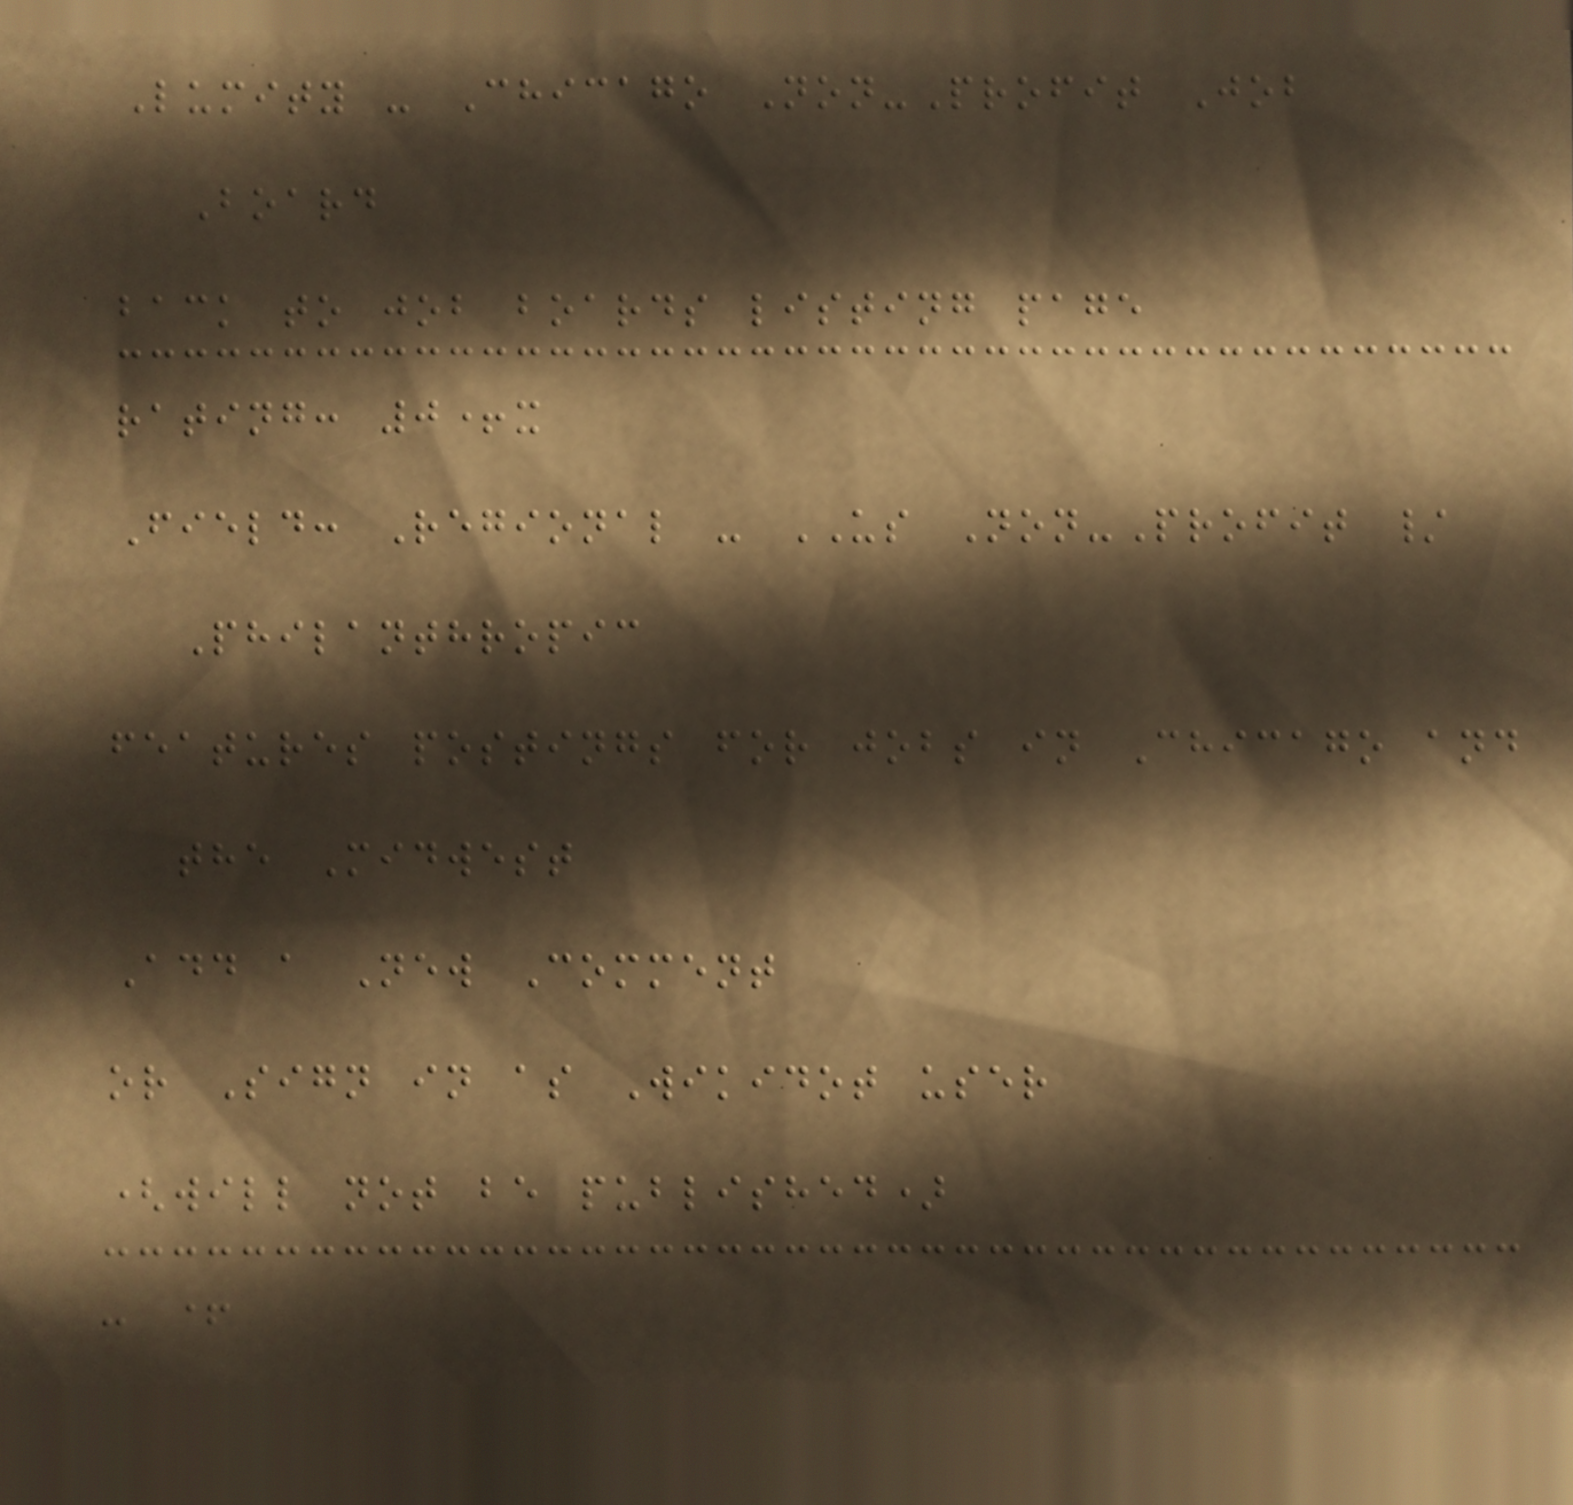Lumity - Chicago Non-Profit Job
Board
back to job boards listing page
rating: 0+x
Field: Regional - US Non-Profit /
Philanthropic
features postings for jobs in Chicago and
the Midwest
Add a New Comment
or Sign in as Wikidot user
(will not be published)
- +
